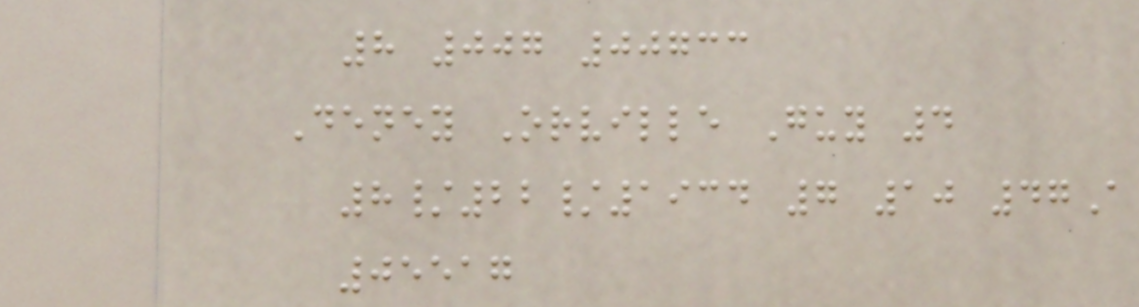8 007 00733
Deney Orville Guy 4
8/22/1934 7 10 47A
05517
